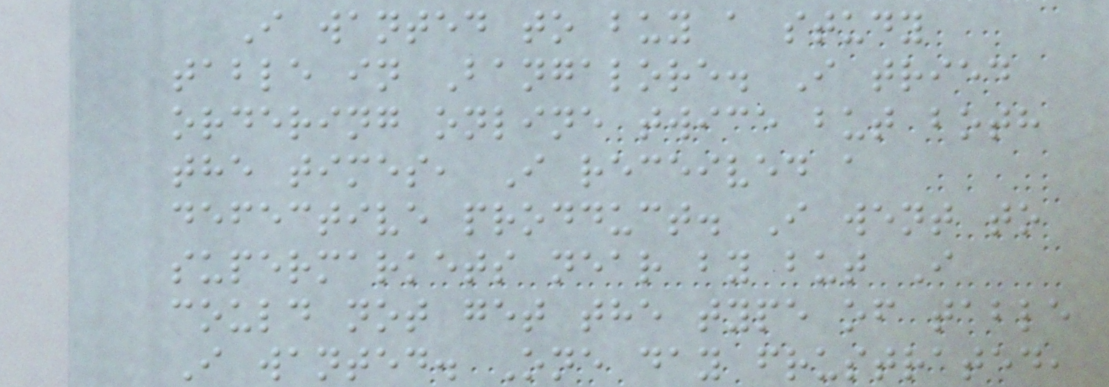I wanted to buy a study
table in Bangalore. I tried
ordering online twice but both
the times, I received a
defective prodduct. I went to
supermarkets near by but I
could not get the type of table
I wanted. One day frustrated,
